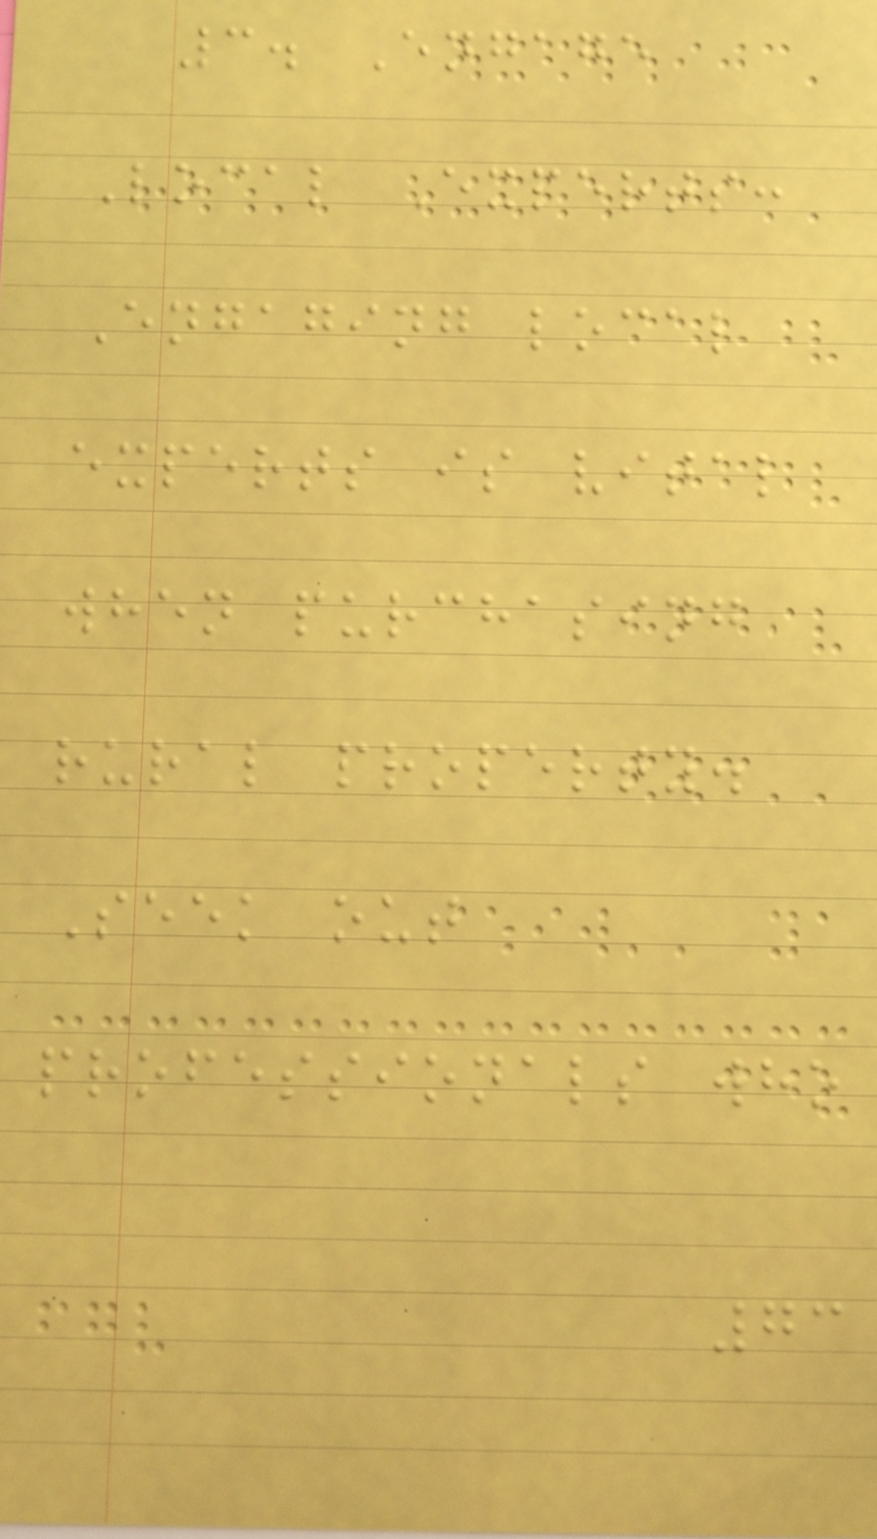3. Engage
Local Experts:
Engaging local
experts is vital
when purchasing
rural property.
Seek out
professionals who
73
